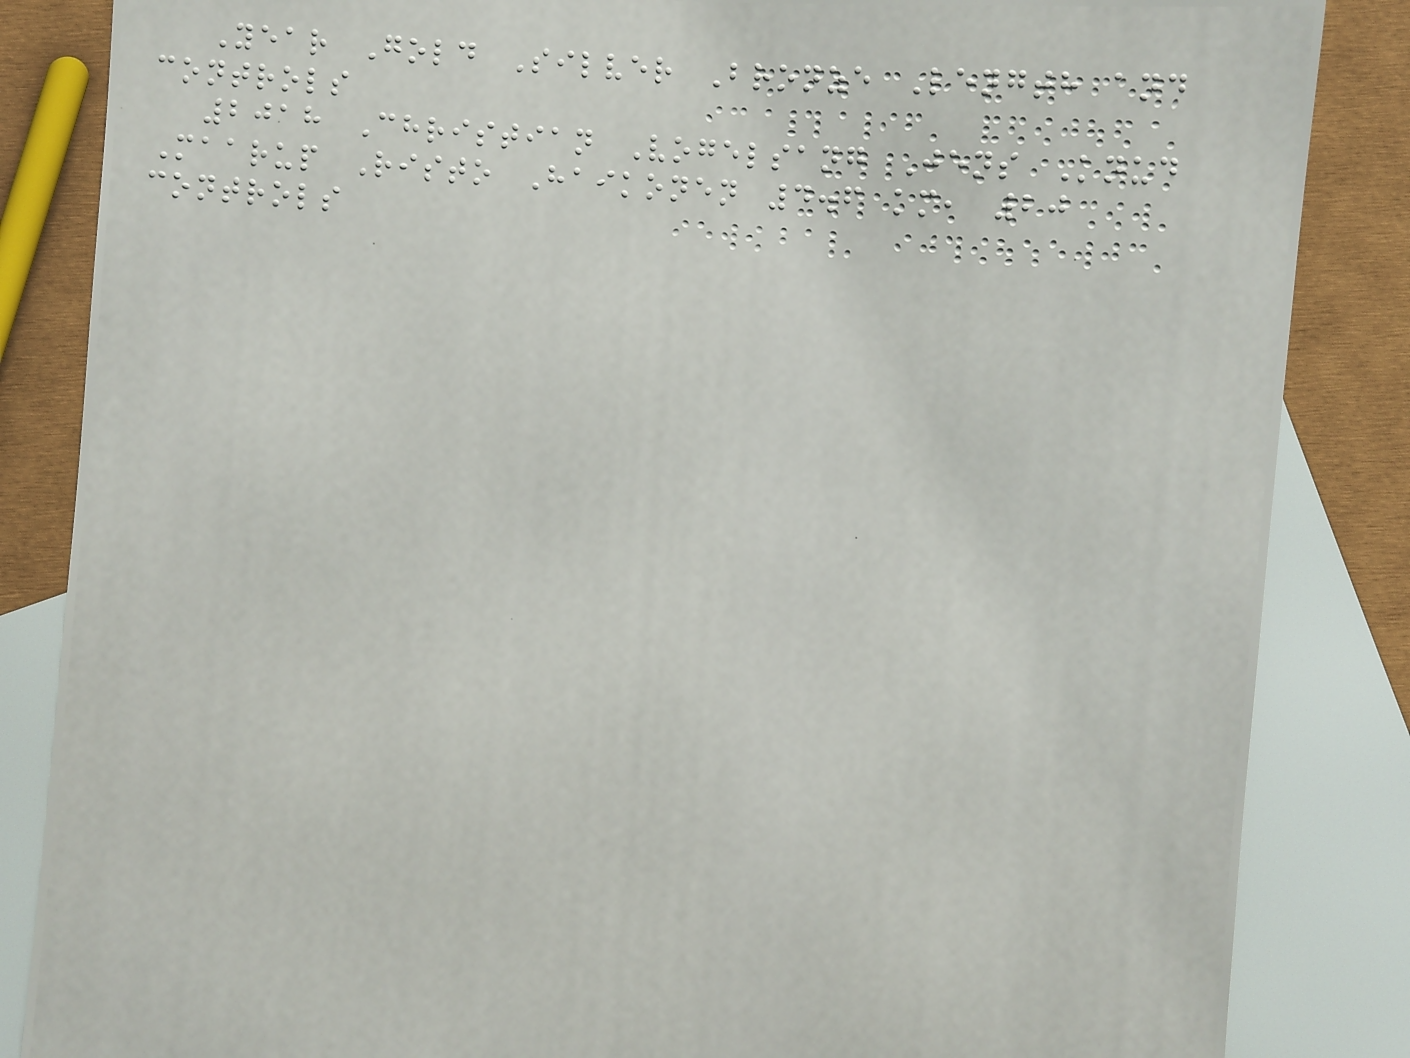Year Gold Silver Bronze Length and
controls
2018 Christian Vogelsang Jens Knud
Maarup Risto Haikonen 4.6 km, 20
controls
